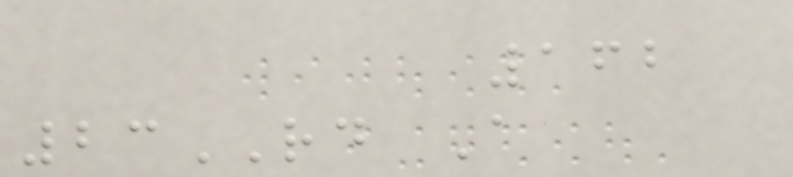162
23RD A
